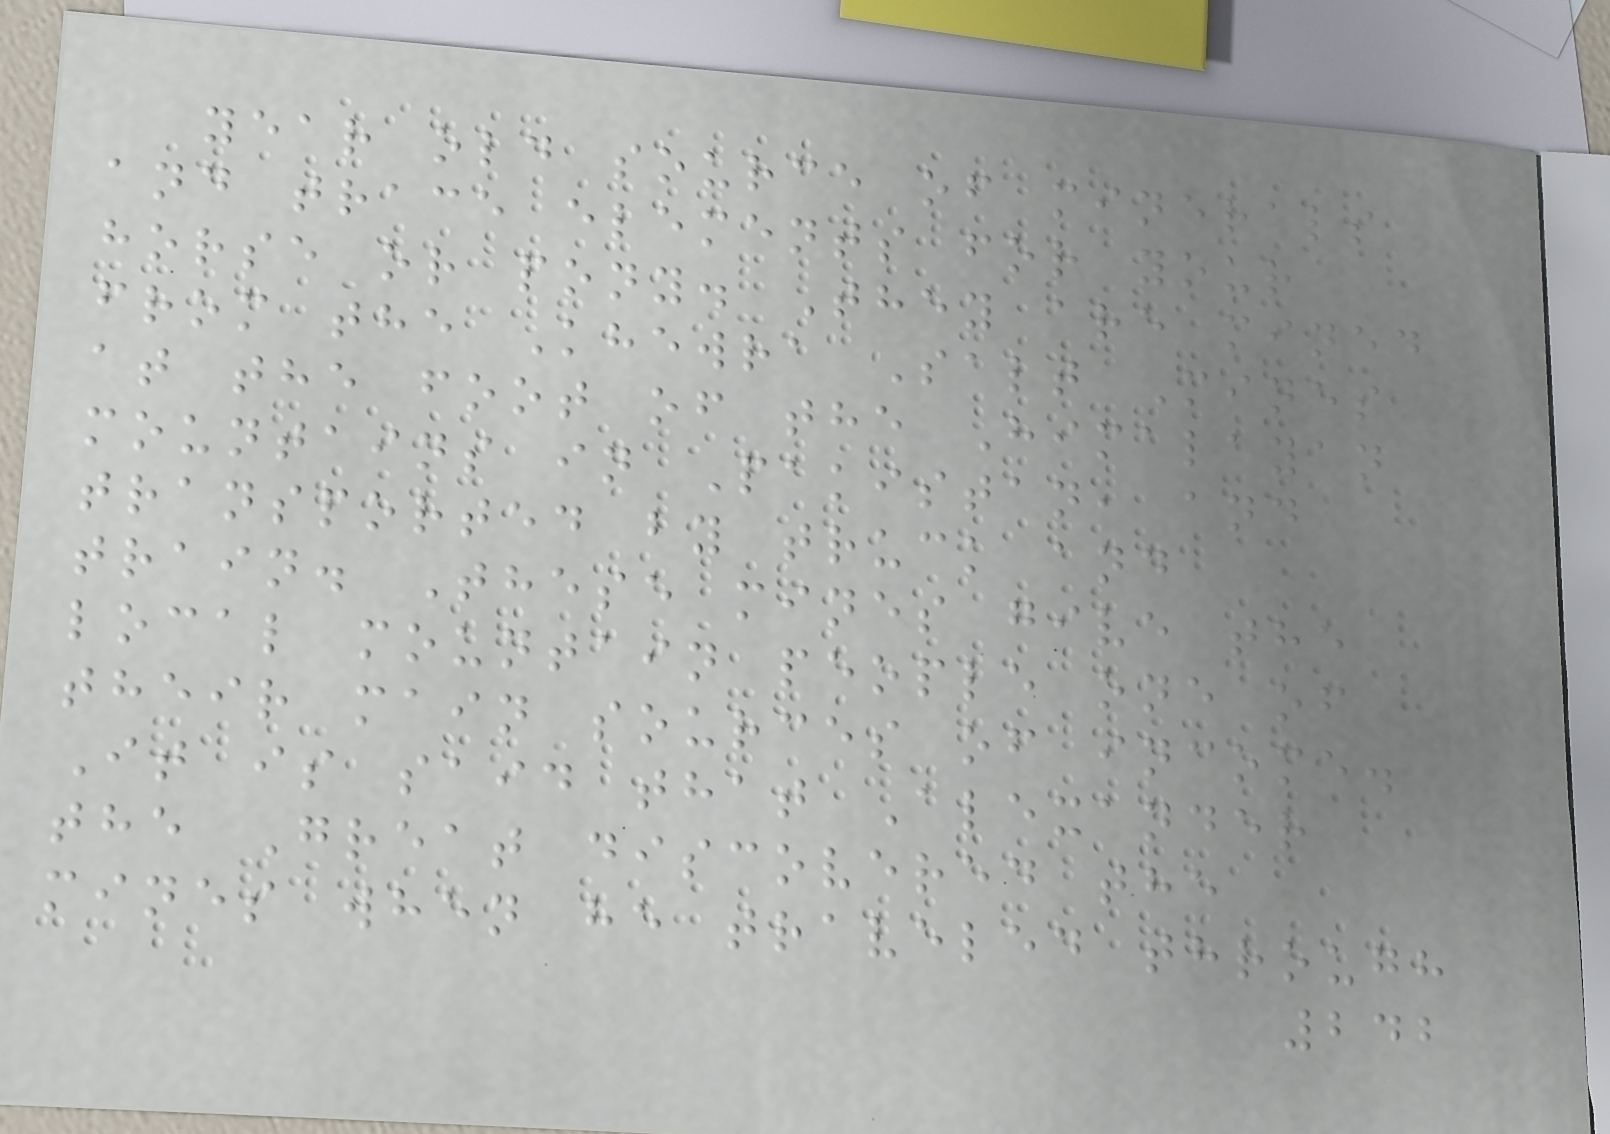year old source of minerals
and trace elements for your
horse or pony. They are mined
from the Khewra Salt Mines
at the foot of the Himalayan
mountains in Pakistan, and
transported by truck and
train. These mines give the
local mountain people one of
their main sources of income.
It is said that Alexander
the Great discovered the
mines when he traveled through
242
